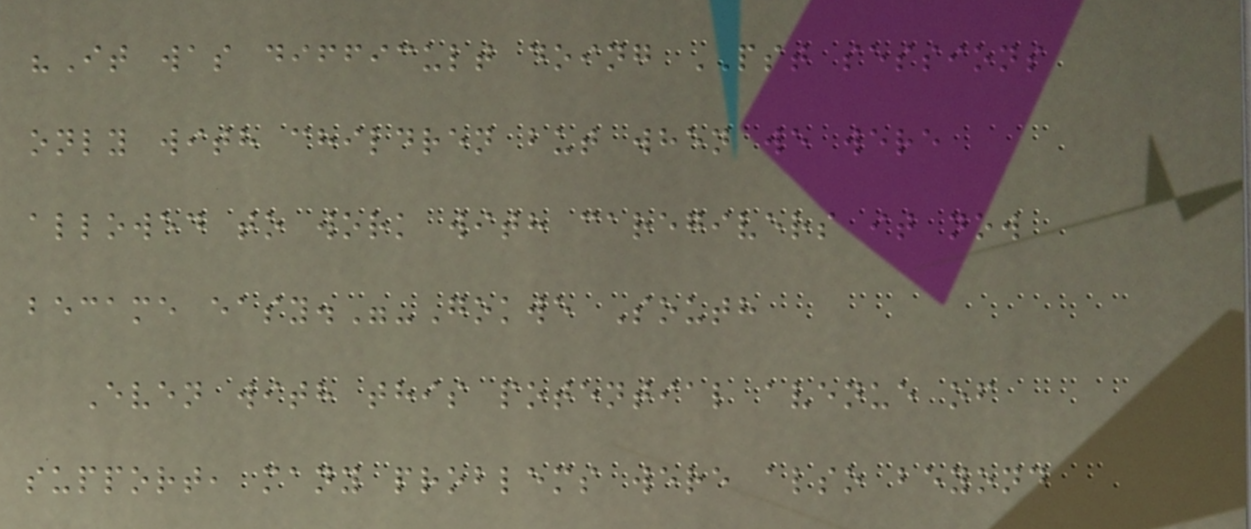"It was difficult doing PST sessions
only with children but when we were
allowed to work with caregivers it now
became easy."-Gokwe South
Even with this potential avenue of
support, many problems were also beyond
